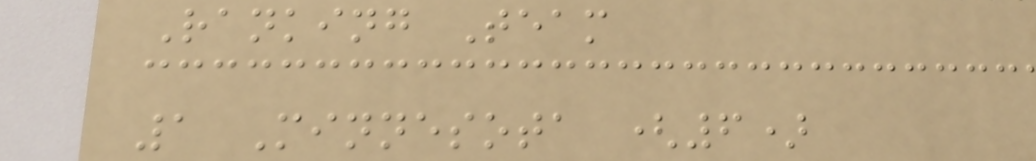Ranking Team
1 Minnesota (6)
